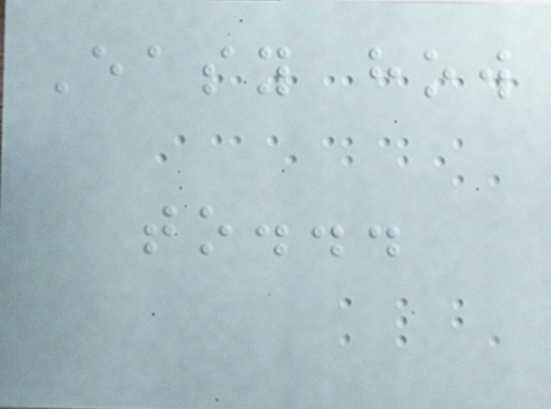Easy how
to...
